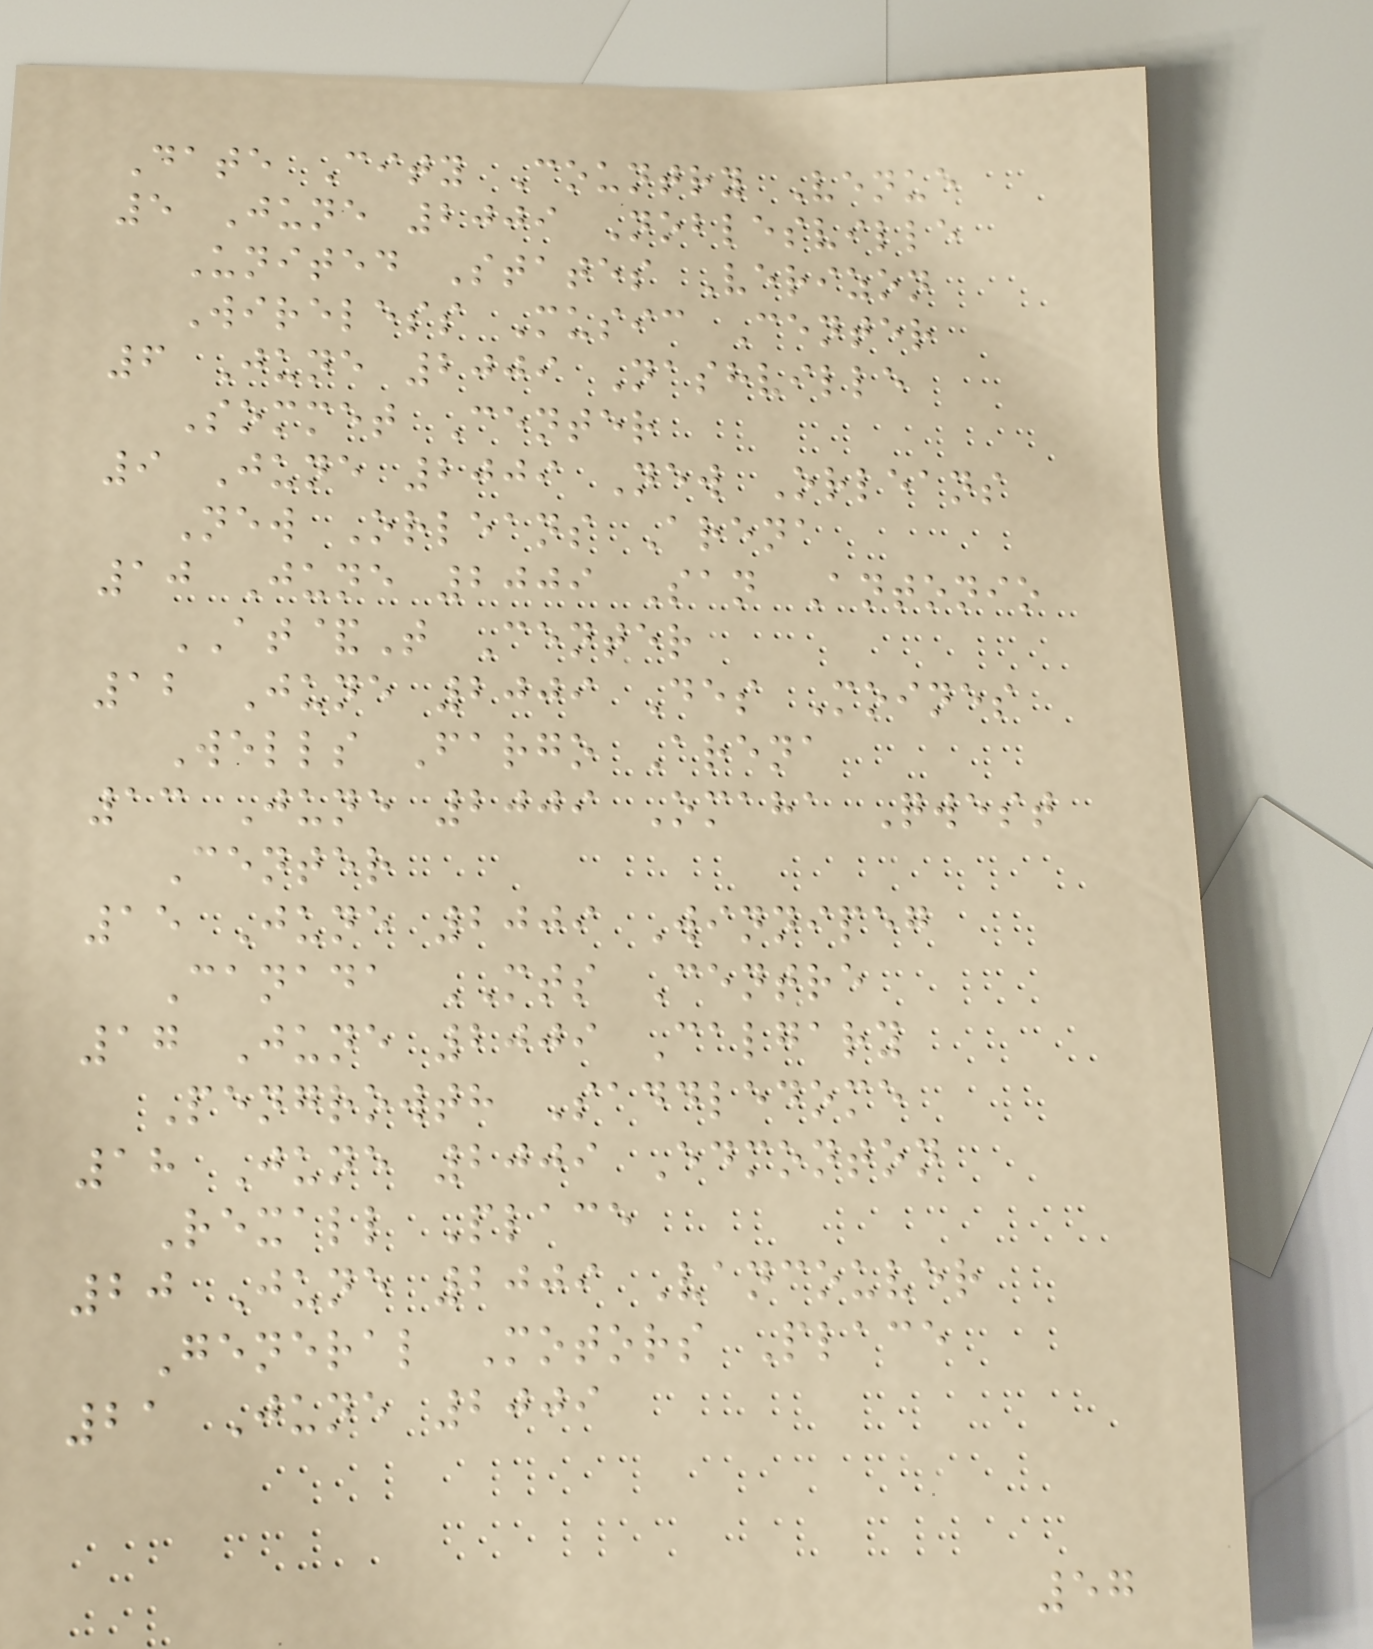Date City Country Venue
5 June 2009 Noblesville
United States Verizon
Wireless Music Center
6 June 2009 Nashville
Sommet Center
9 June 2009 New Orleans
New Orleans Arena
10 June 2009 San Antonio
AT&T Center
12 June 2009 Des Moines
Wells Fargo Arena
13 June 2009 Omaha Qwest
Center
15 June 2009 Winnipeg
Canada MTS Centre
17 June 2009 Calgary
Pengrowth Saddledome
18 June 2009 Edmonton
Rexall Place
20 June 2009 Vancouver
General Motors Place
21 June 2009
57
